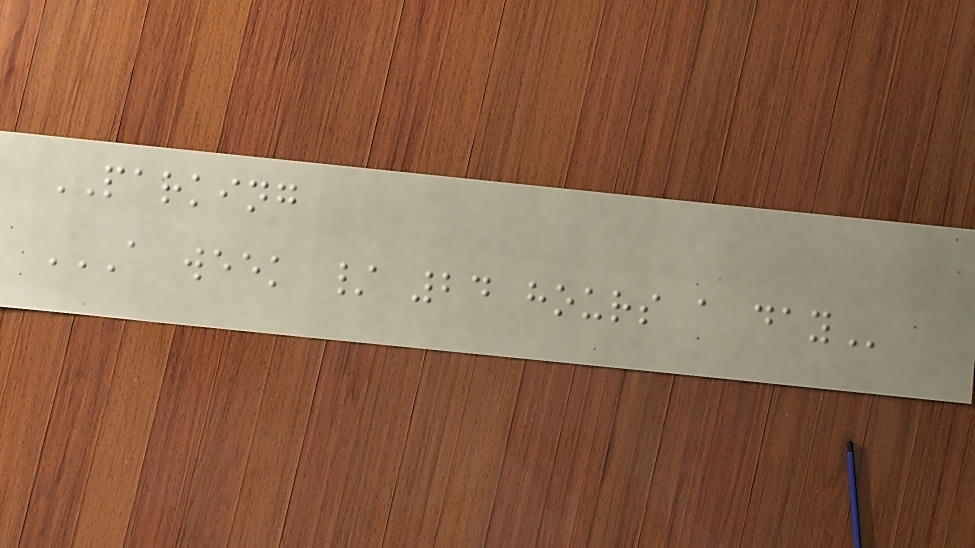PARKING
A WEEK / 24 HOURS A DAY
